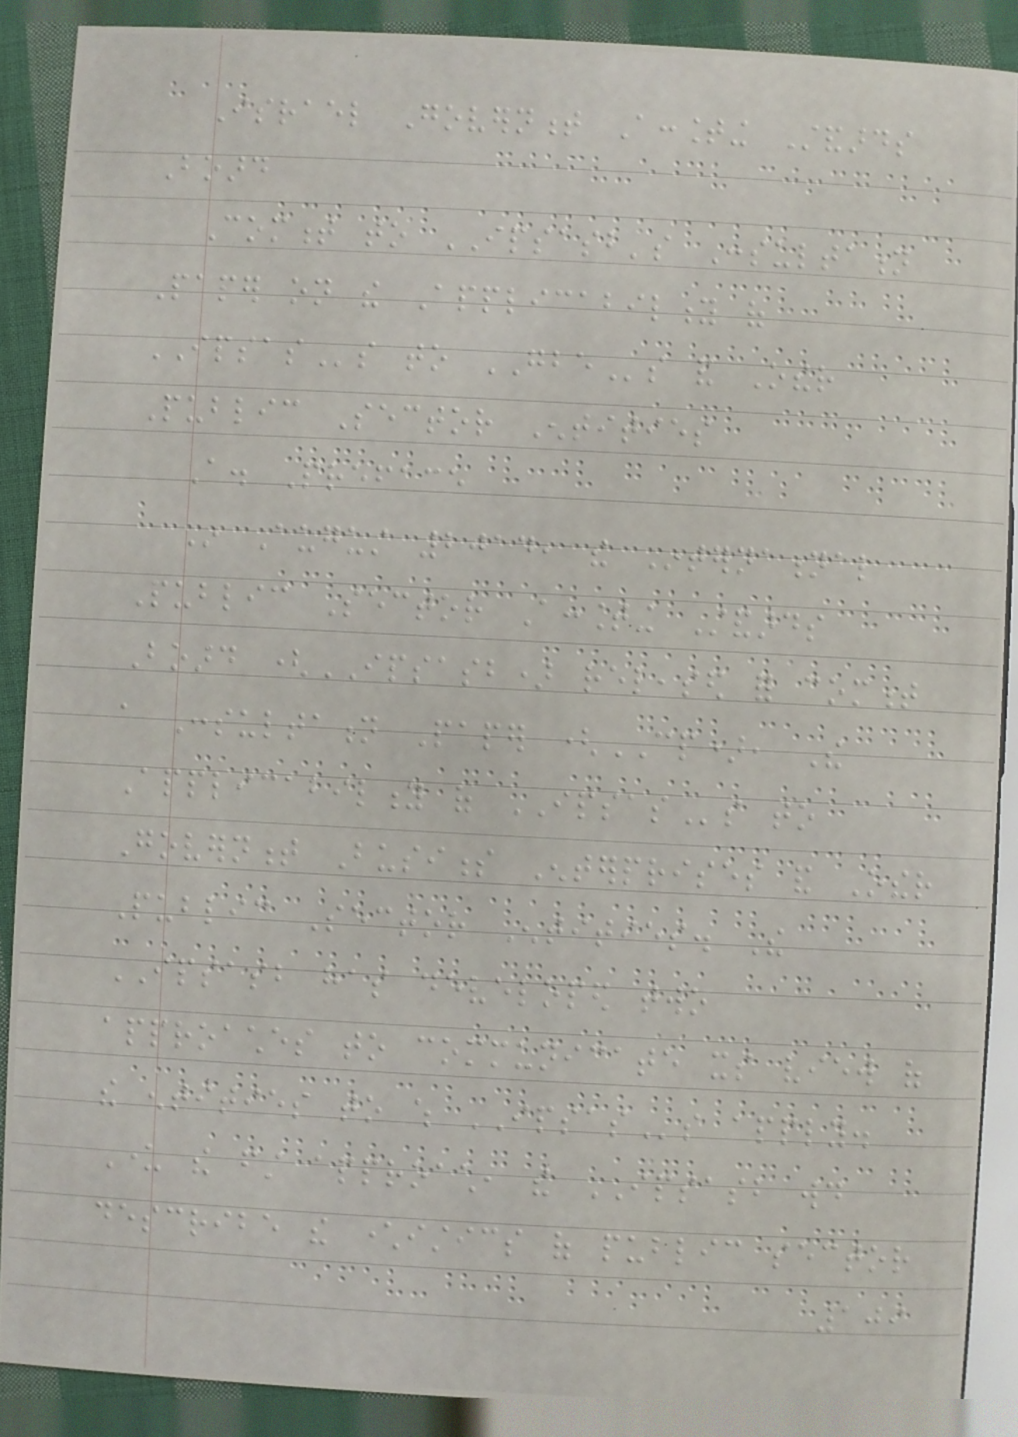Israel Government Accounting Standards
Board
Comment to IPSASB's Consultation
Paper on the Applicability of
IPSASs to GBEs and Other
Public Sector Entities
A. Preface
In August 2014, the International
Public Sector Accounting Standards
Board (IPSASB) released for comment
a Consultation Paper (CP), The
Applicability of IPSASs to
Government Business Enterprises and Other
Public Sector Entities. The
IPSASB has developed two
approaches to communicate its view of
the entities to which IPSASs apply.
Under the first approach, the IPSASB would
describe the characteristics of public sector
109
